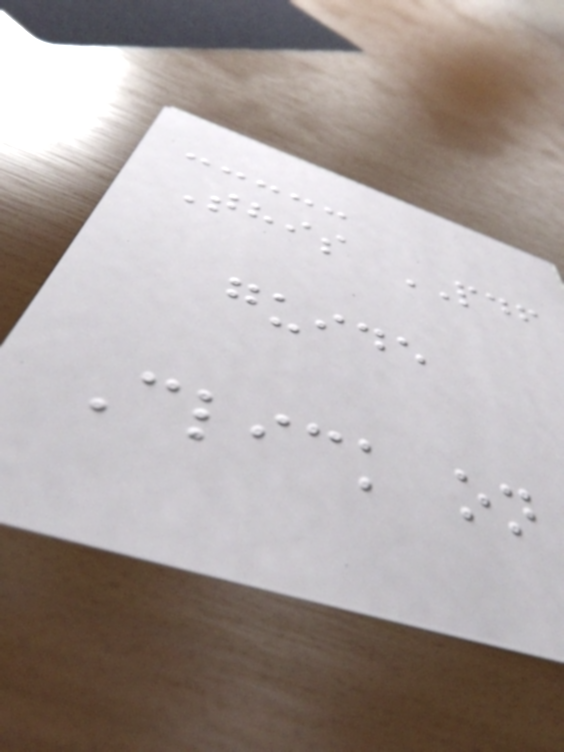This PDF
guide
Click on
